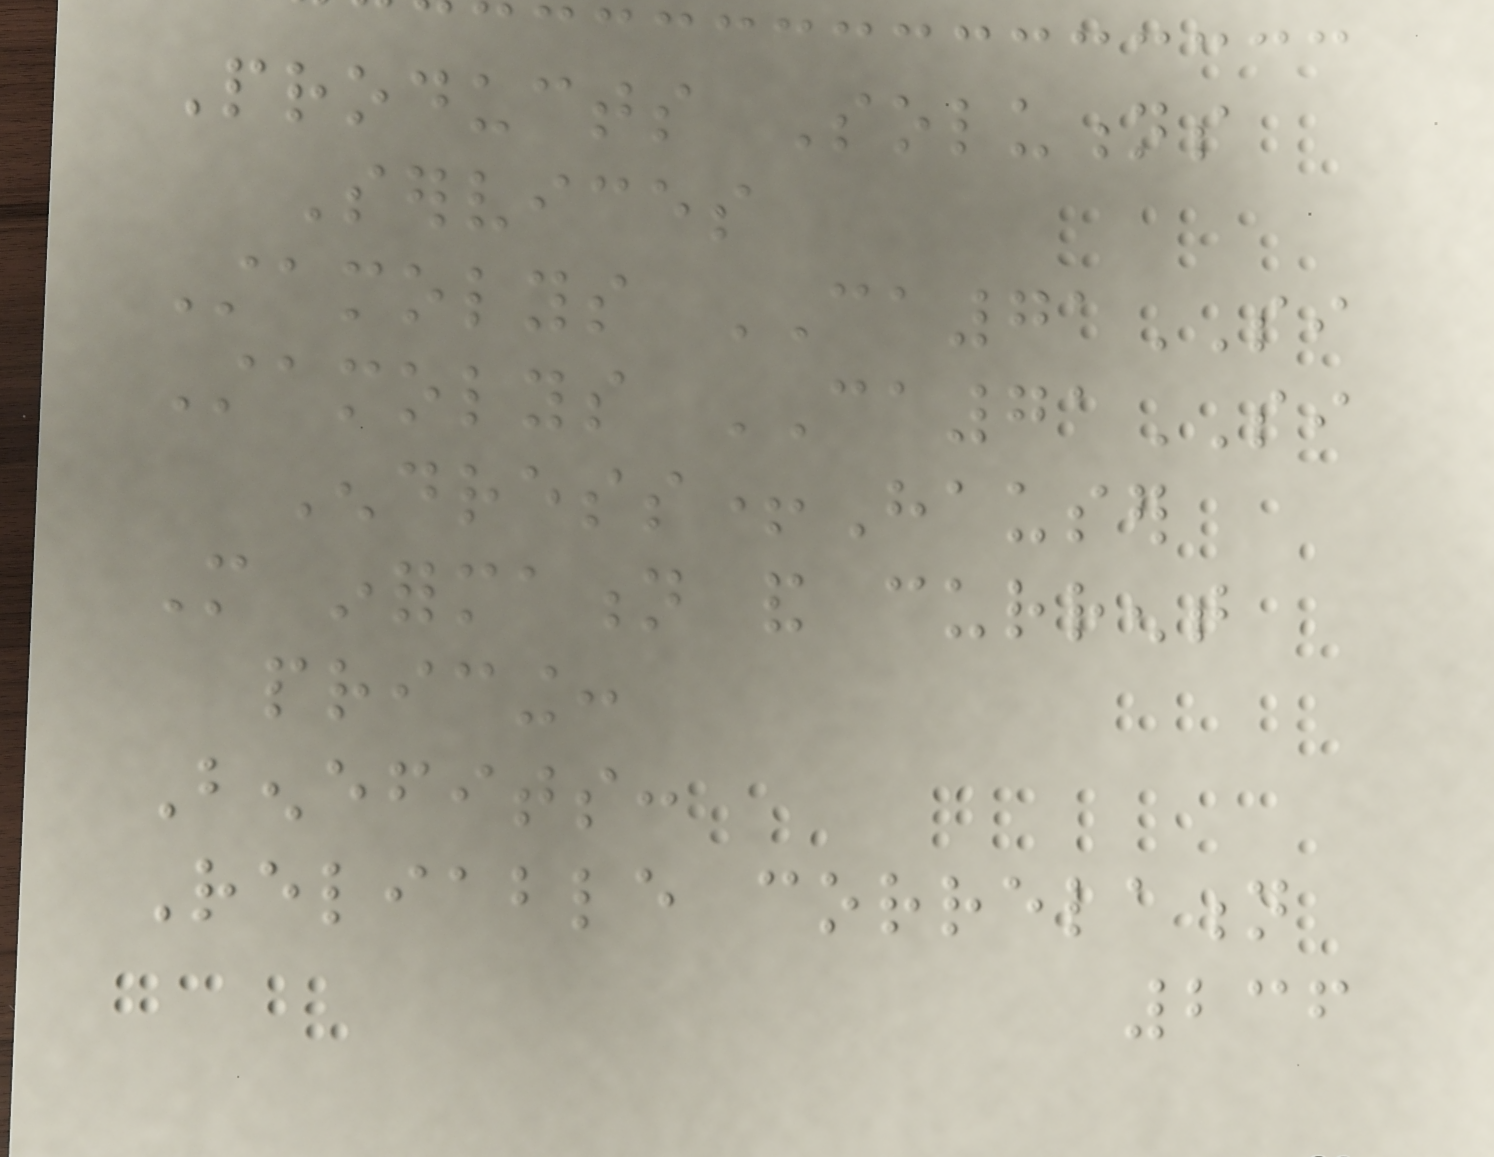Products Solutions
Services
Stamolys CA71SI
Stamolys CA71SI
Endress+Hauser
More information and current
pricing:
Benefits:
Reliable correlation
236
